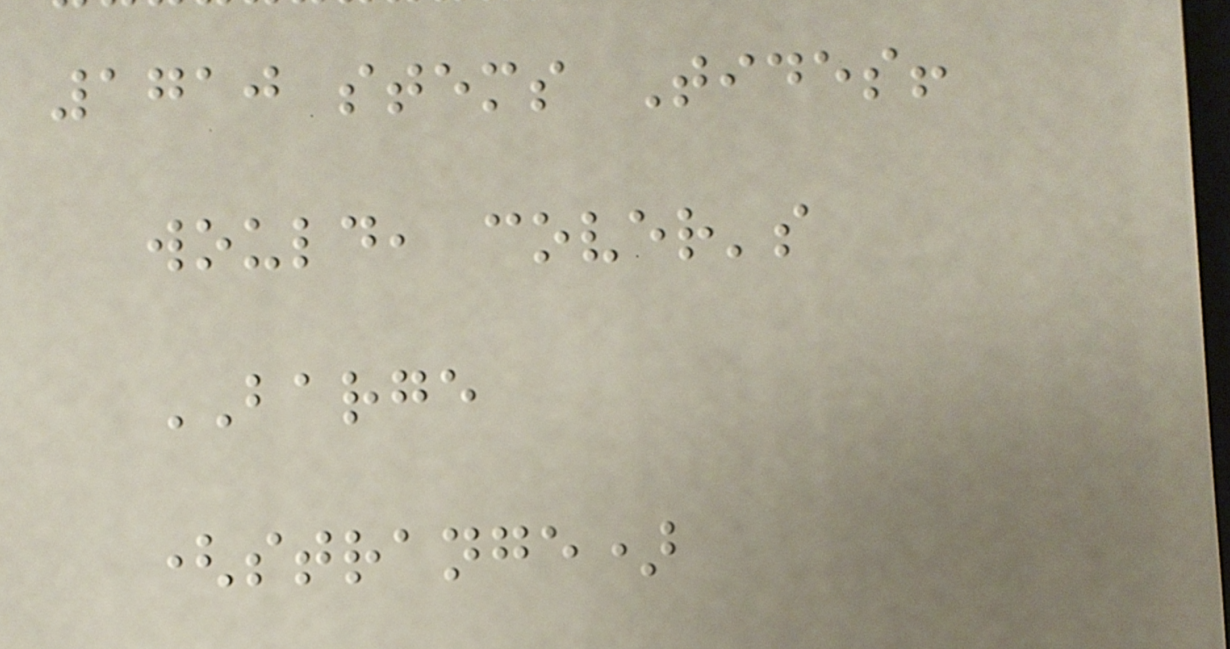1710 stems Tides!
would, cover's
BARGE
(strange)
